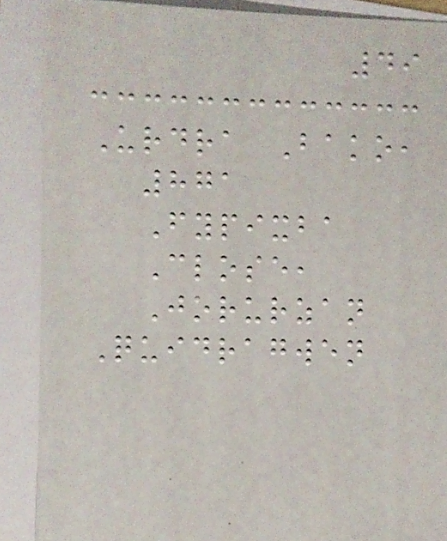49
Urdra Bako,
871
Fypixba
Close,
Jorurzan
Quidragwen
